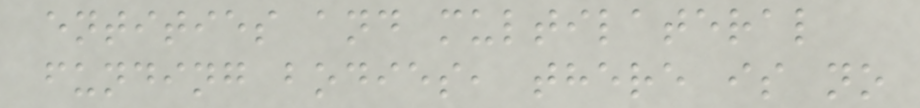entities and multilateral
funding bodies, there is no
